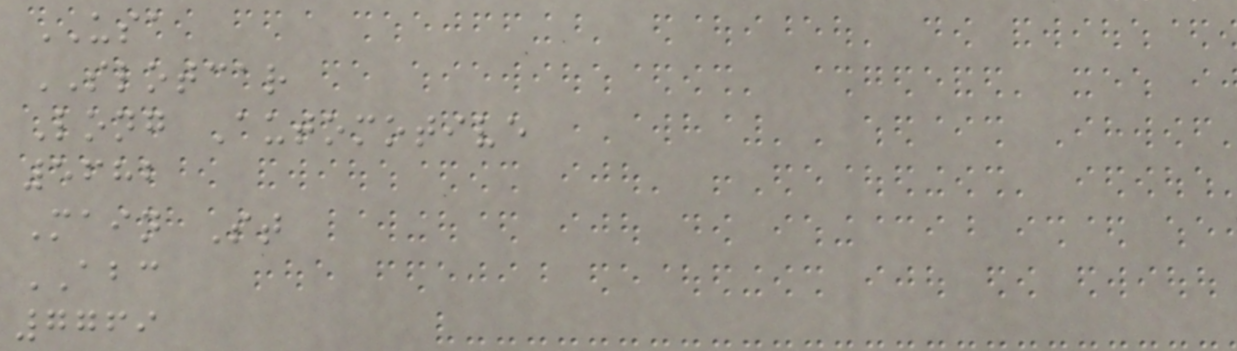USA
SLOTCAR
Long Automotive
5682
Main St
ABC
7769
